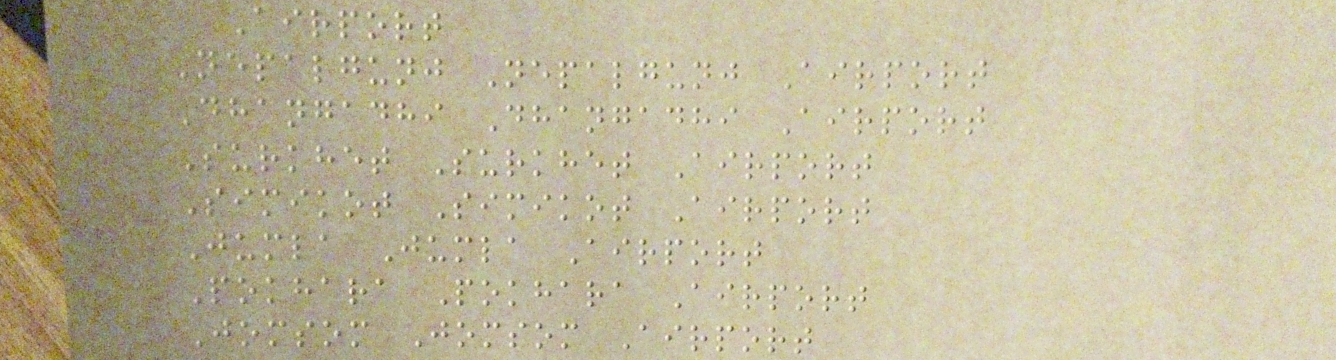Airport
Nepalgunj Nepalgunj Airport
Dhangadhi Dhangadhi Airport
Surkhet Surkhet Airport
Simikot Simikot Airport
Jumla Jumla Airport
Pokhara Pokhara Airport
Jomsom Jomsom Airport
